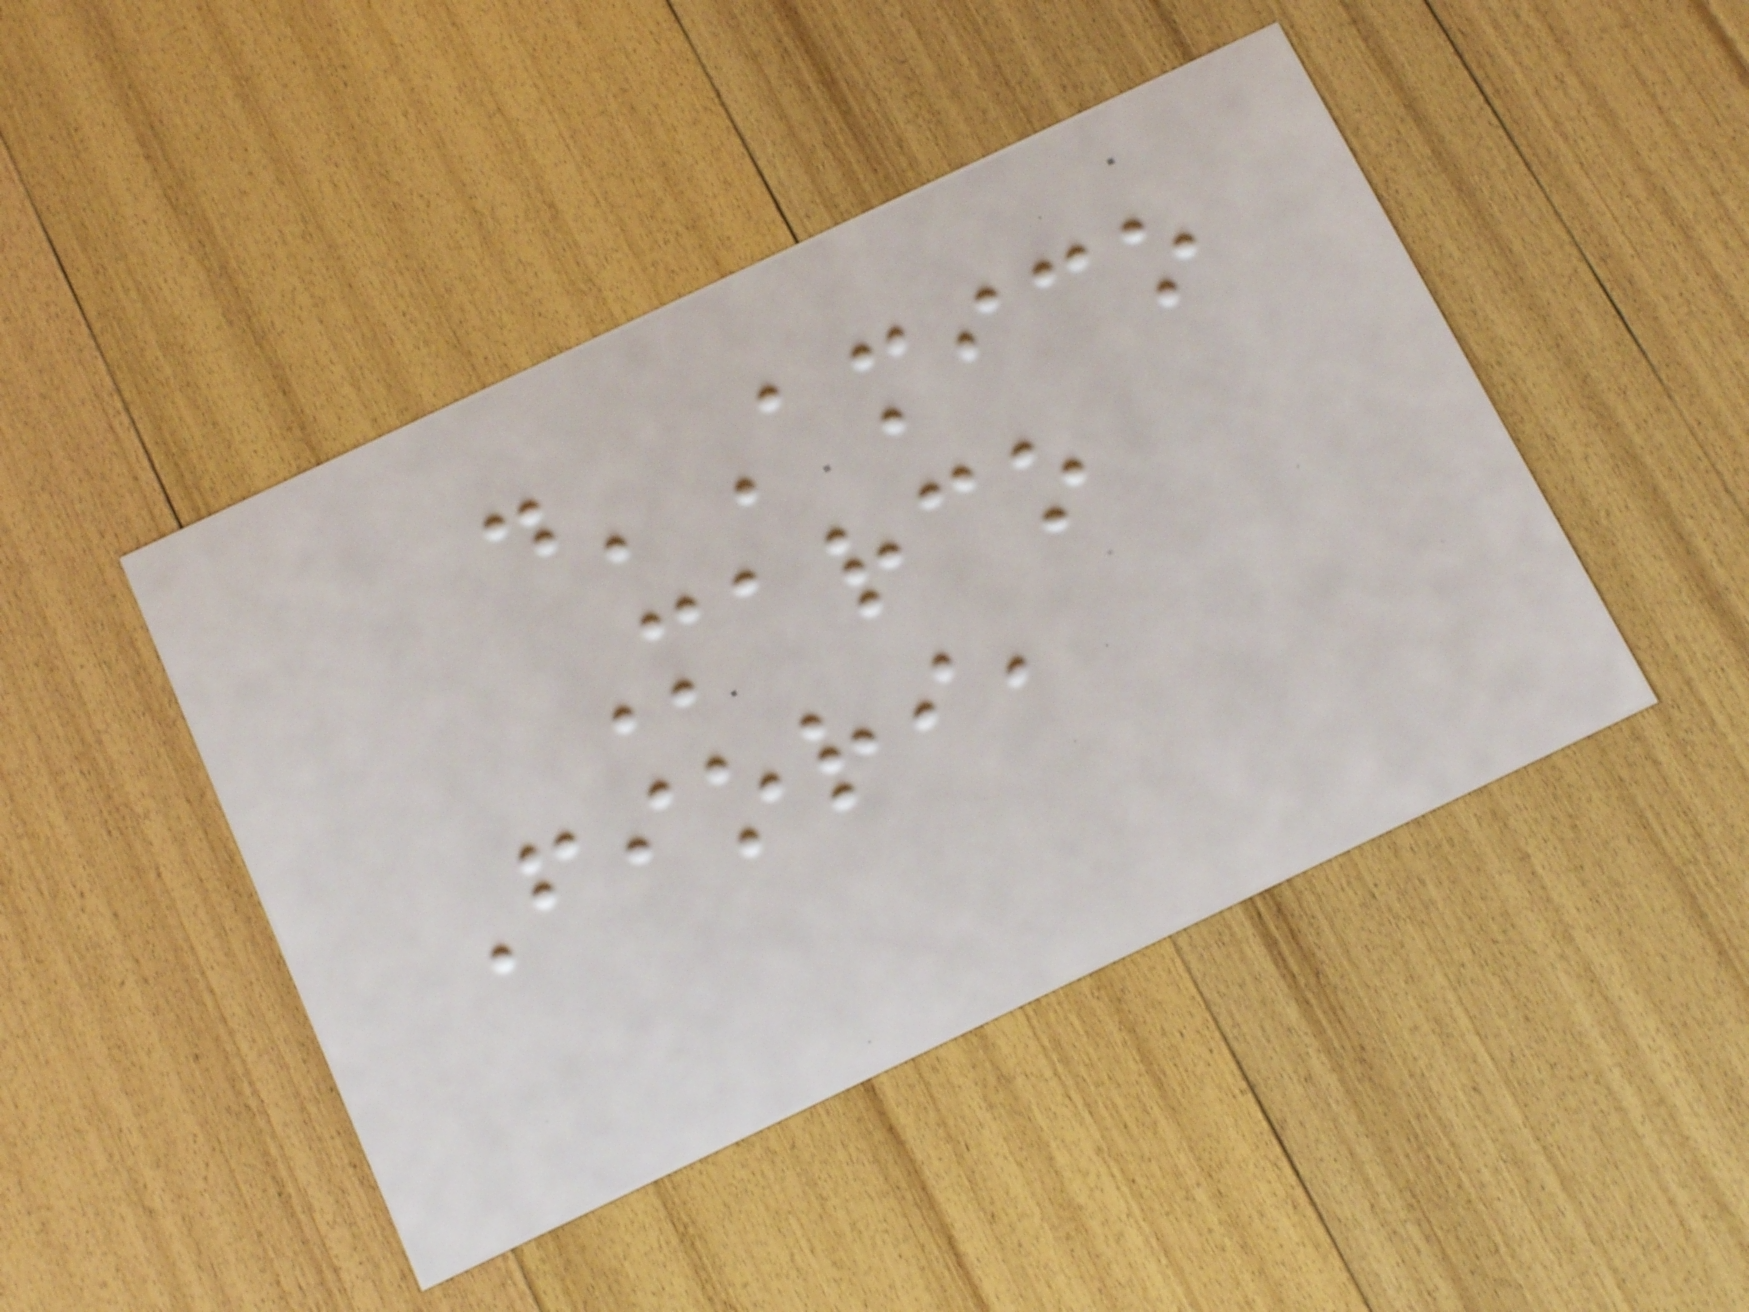d'Amico
Marco
Fiori,
